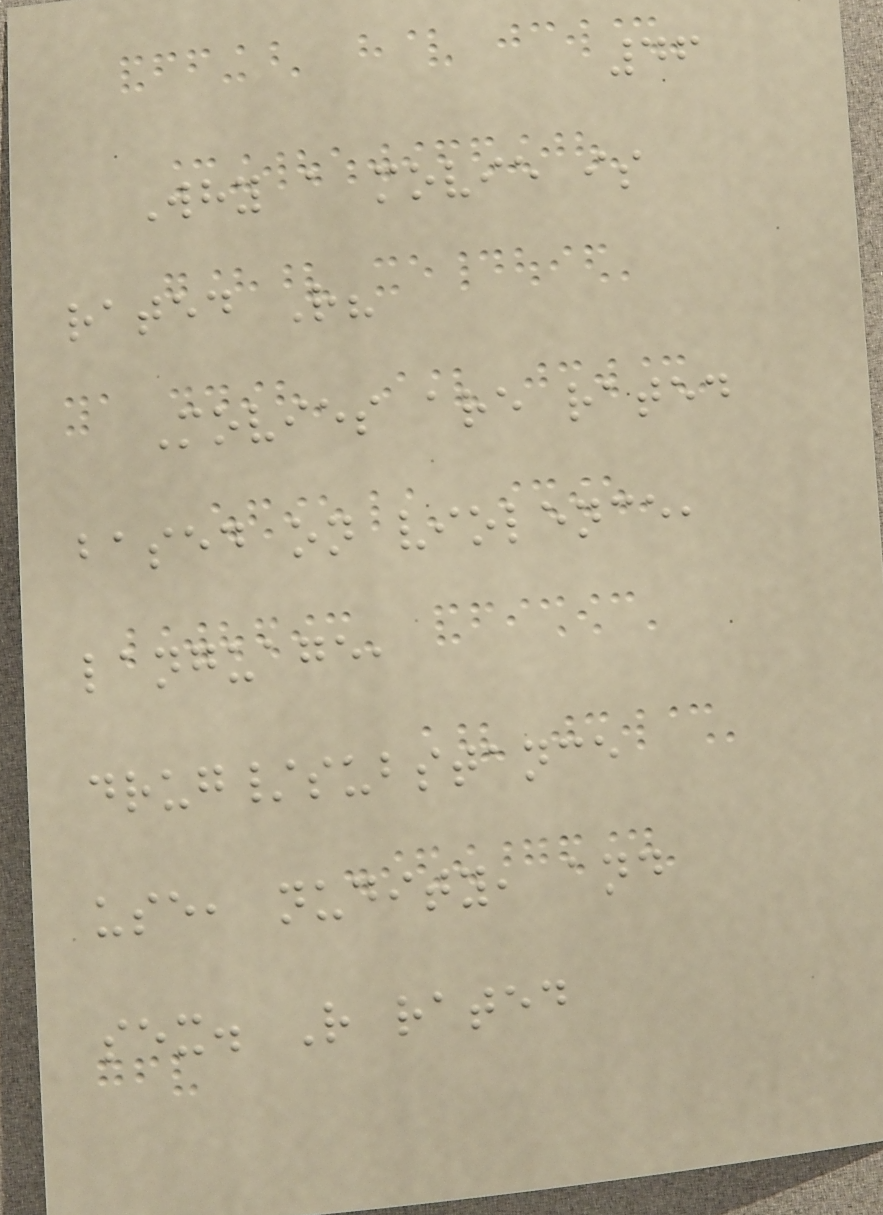46
Why a movie is
rated R?
Movies are rated
based on violence,
language,
drug/substance
use, nudity, and
sex. R rated
